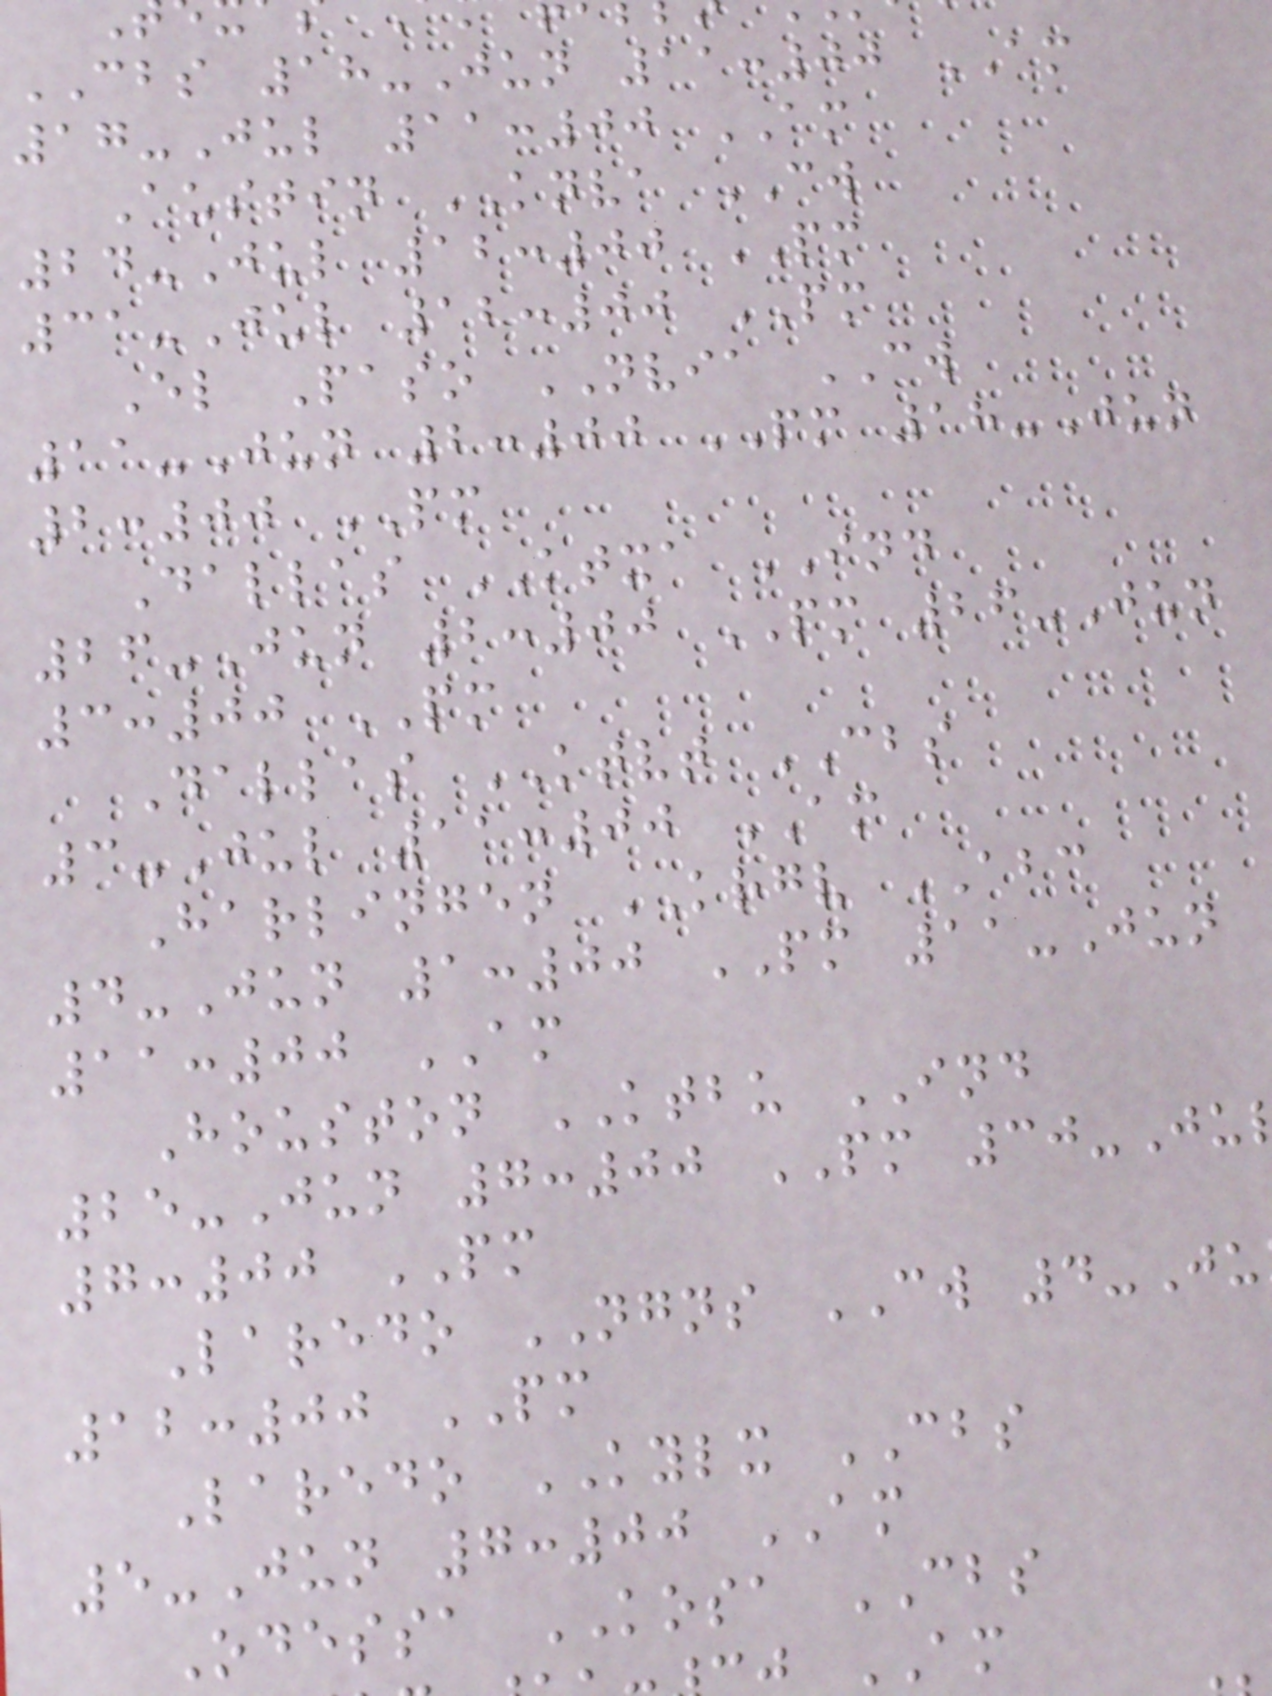CBS 18-Jun 11:00 AM
17-Jul 11:00 AM
Austin KNVA CW
24-Jul 12:00 PM
31-Jul 12:00 PM
El Paso NVIA CW
11-Jun 2:00 PM 18-Jun
2:00 PM
Dallas KTXA IND
26-Jun 2:00 PM 26-Jun
3:00 PM
Dallas KTVT CBS
3-Jul 11:00 AM
Harlingen KRGV ABC
4-Jun 1:00 PM 11-Jun
11:00 AM
Houston KTBU IND
25-Jun 7:00 PM 30-Ju
7:00 PM
Laredo NGNS CW 4-Ju
12:00 PM
Laredo KYLX CBS
5-Jun 7:00 AM
Odessa KOSA CBS
